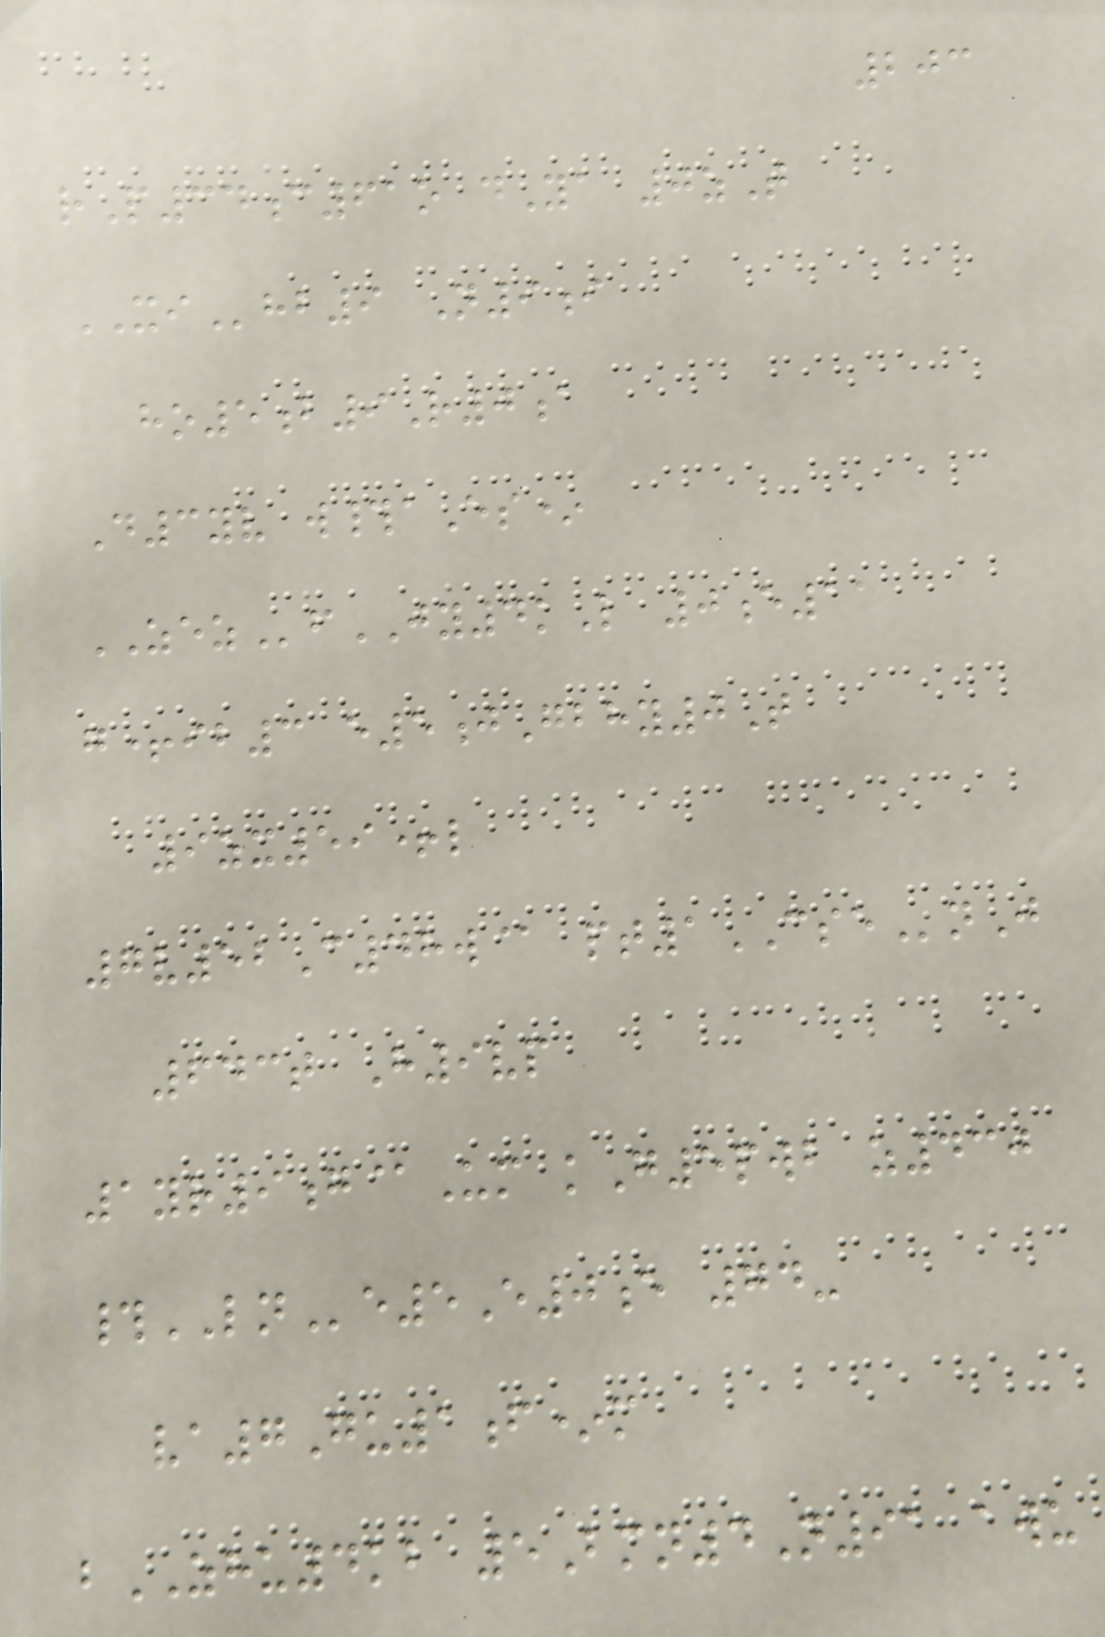203
rP34c61o dYa 0zT
XIhb9 N9i
ho5b9R0a
D3yv w#aEs*
ZEZfJY4kL 0e11
g+ib3 e5jGbhy0T
9zx59+l
7v52C48w@ pt1CSEnJ
643t H9vp
1yr9g@Um kG5pwb z430
#LNe5E0e 74-
va7Gu1f*m
bZHU4kb 5Bmn4N91 awu
